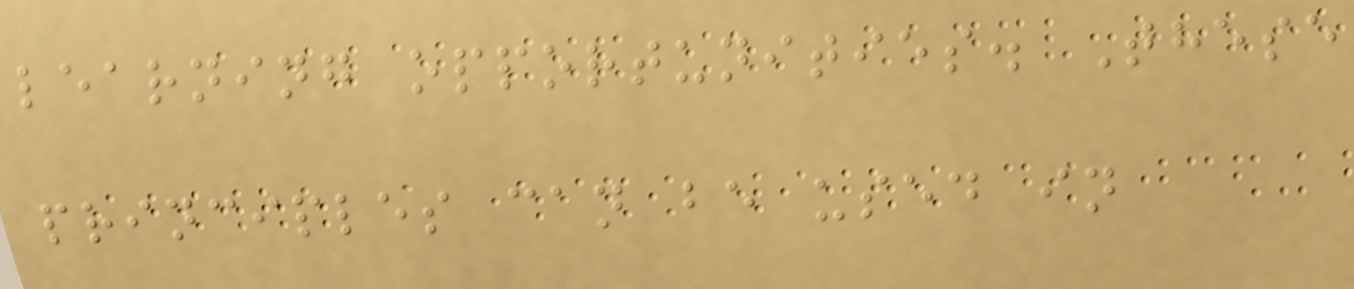learning opportunities. These
principles can be used in
